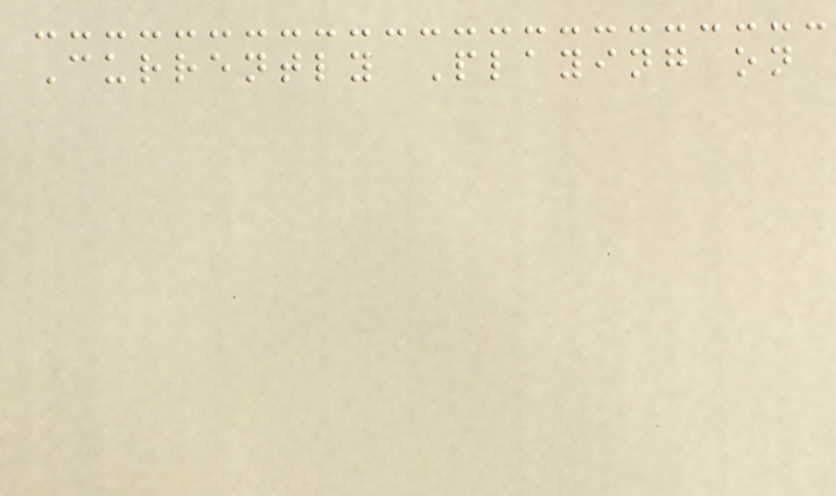Currently Playing on
